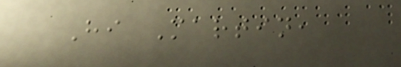Hi Martin,
